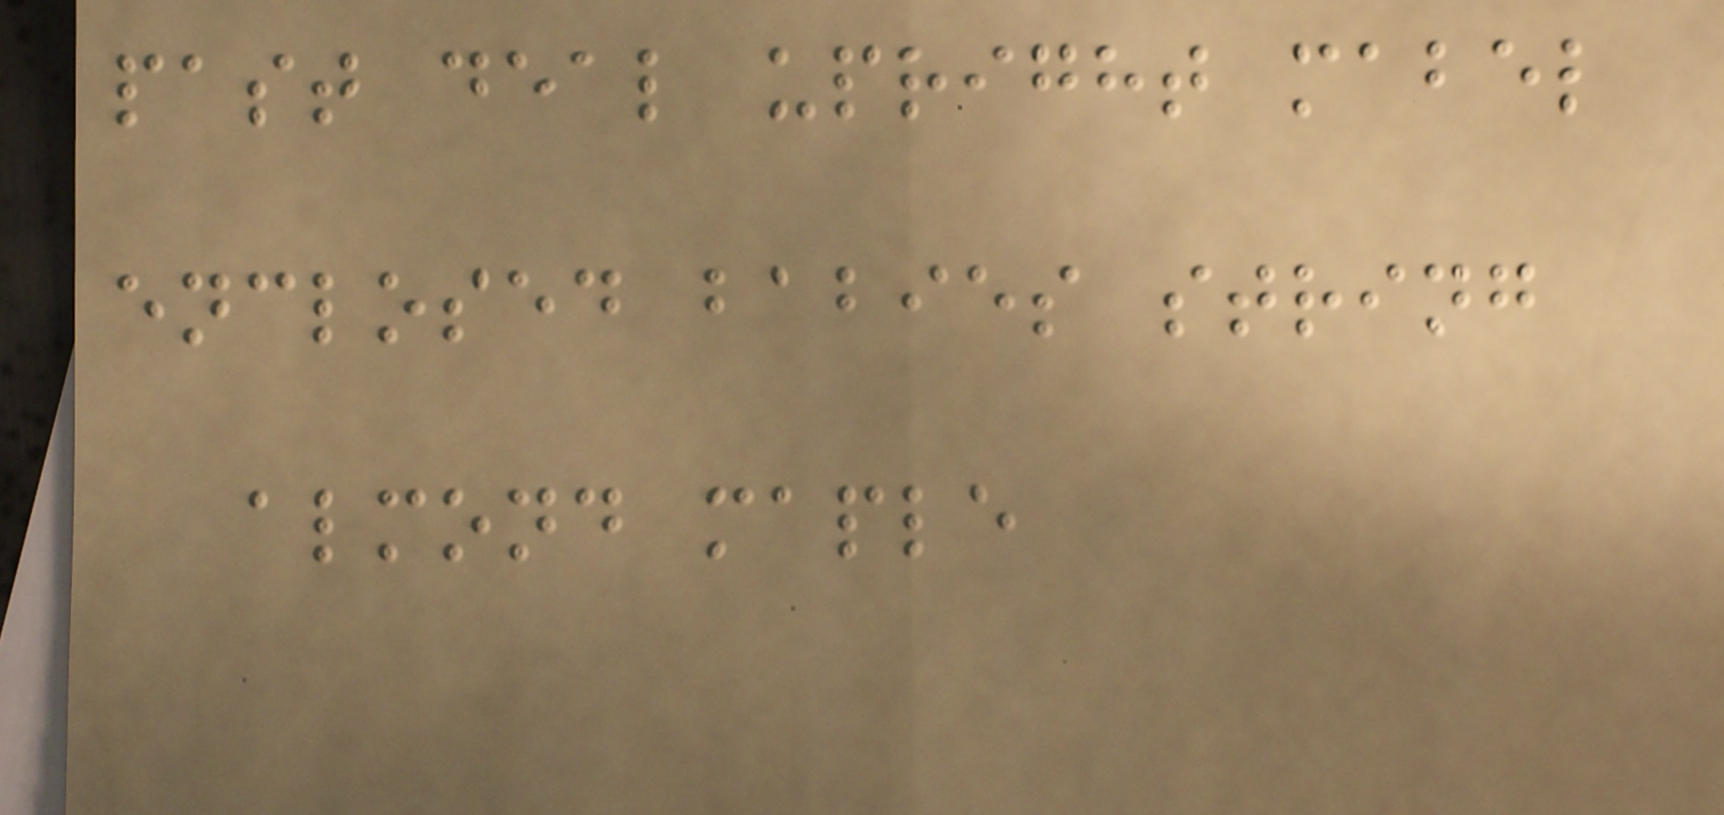past deal upright mabel
enclosed babies string
almond maple
